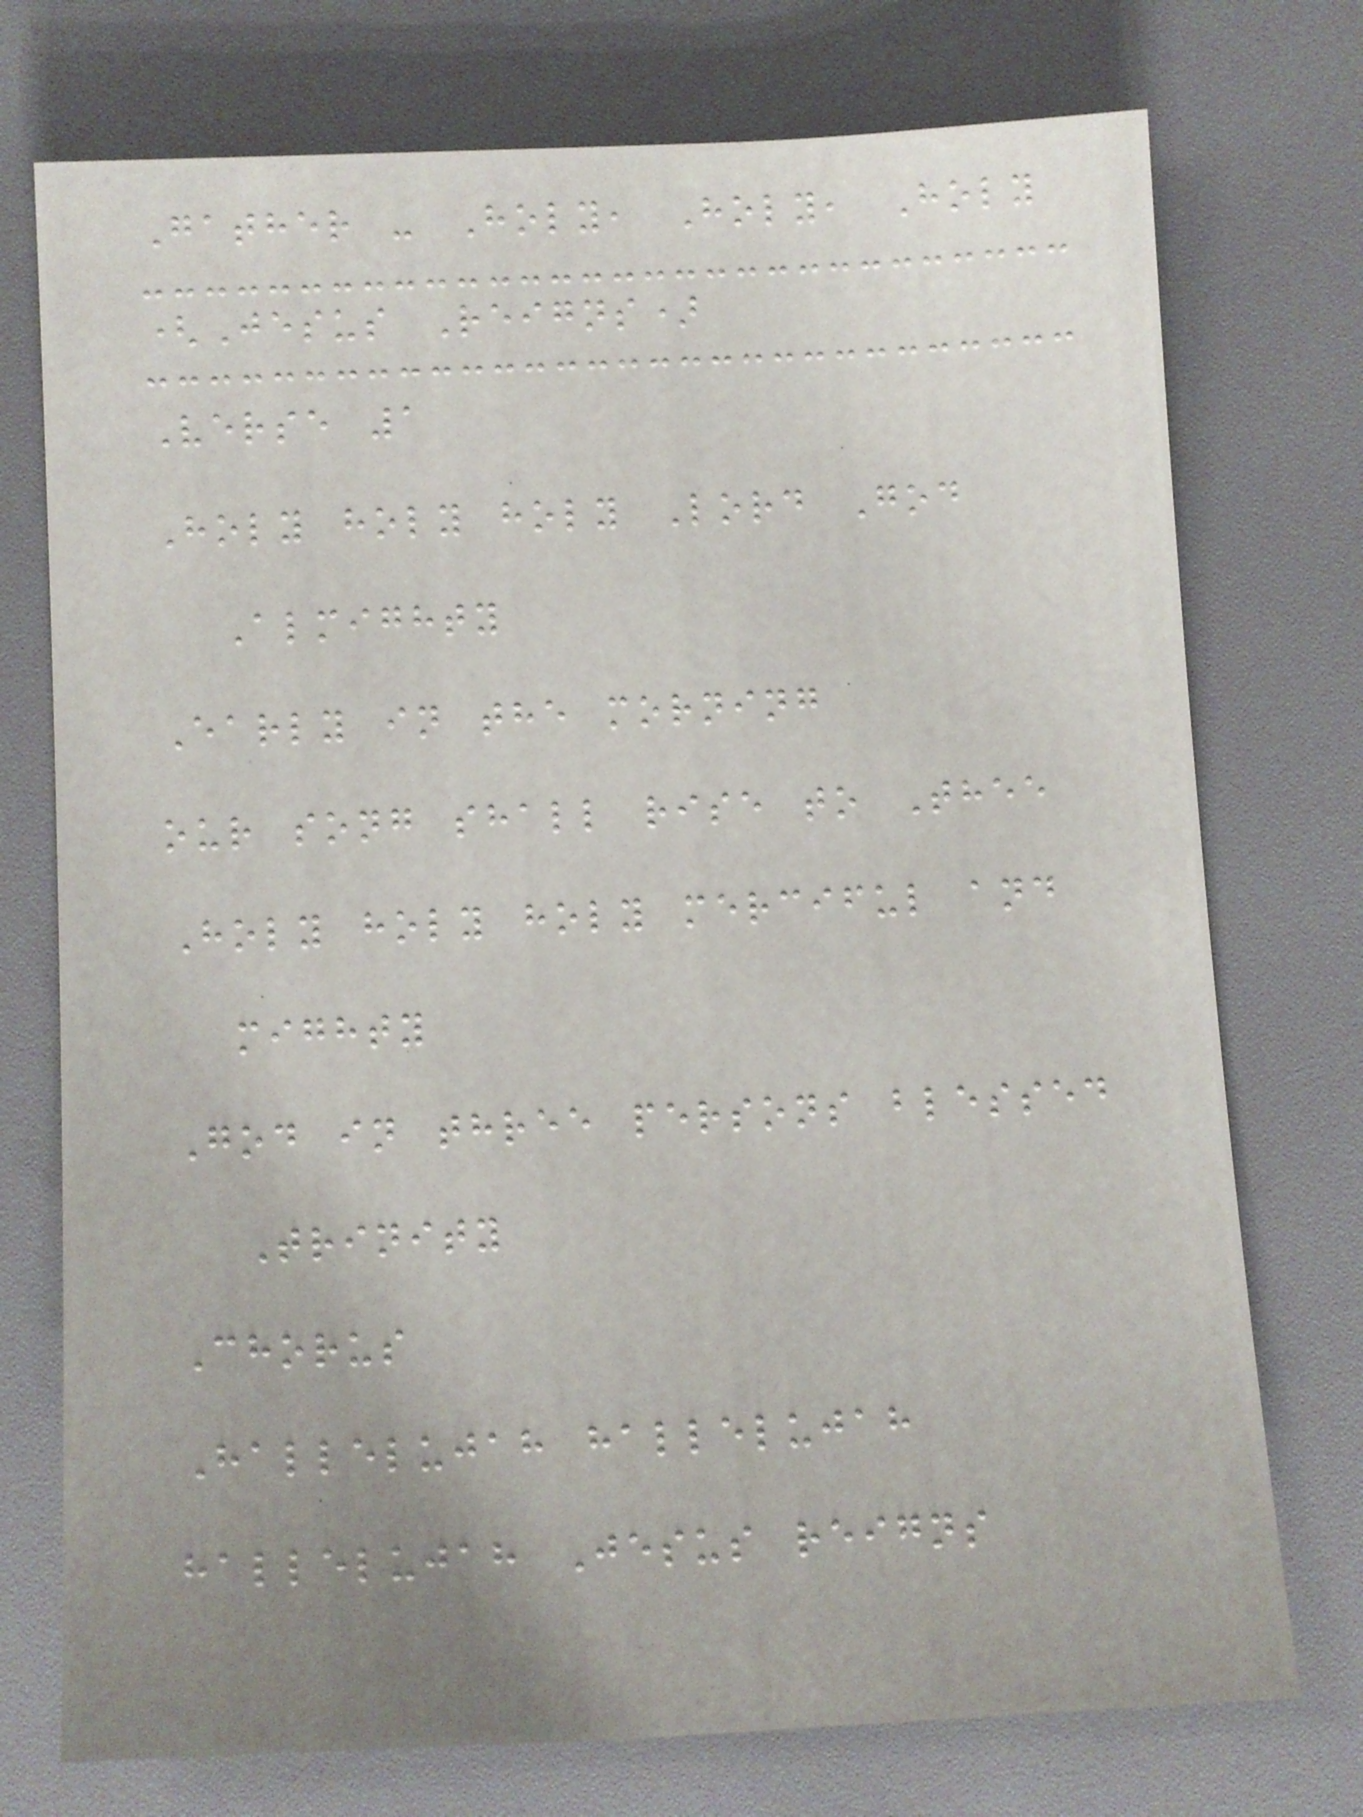Gather - Holy, Holy, Holy
(Jesus Reigns)
Verse 1
Holy holy holy Lord God
Almighty
Early in the morning
our song shall rise to Thee
Holy holy holy merciful and
mighty
God in three persons blessed
Trinity
Chorus
Hallelujah hallelujah
hallelujah Jesus reigns
